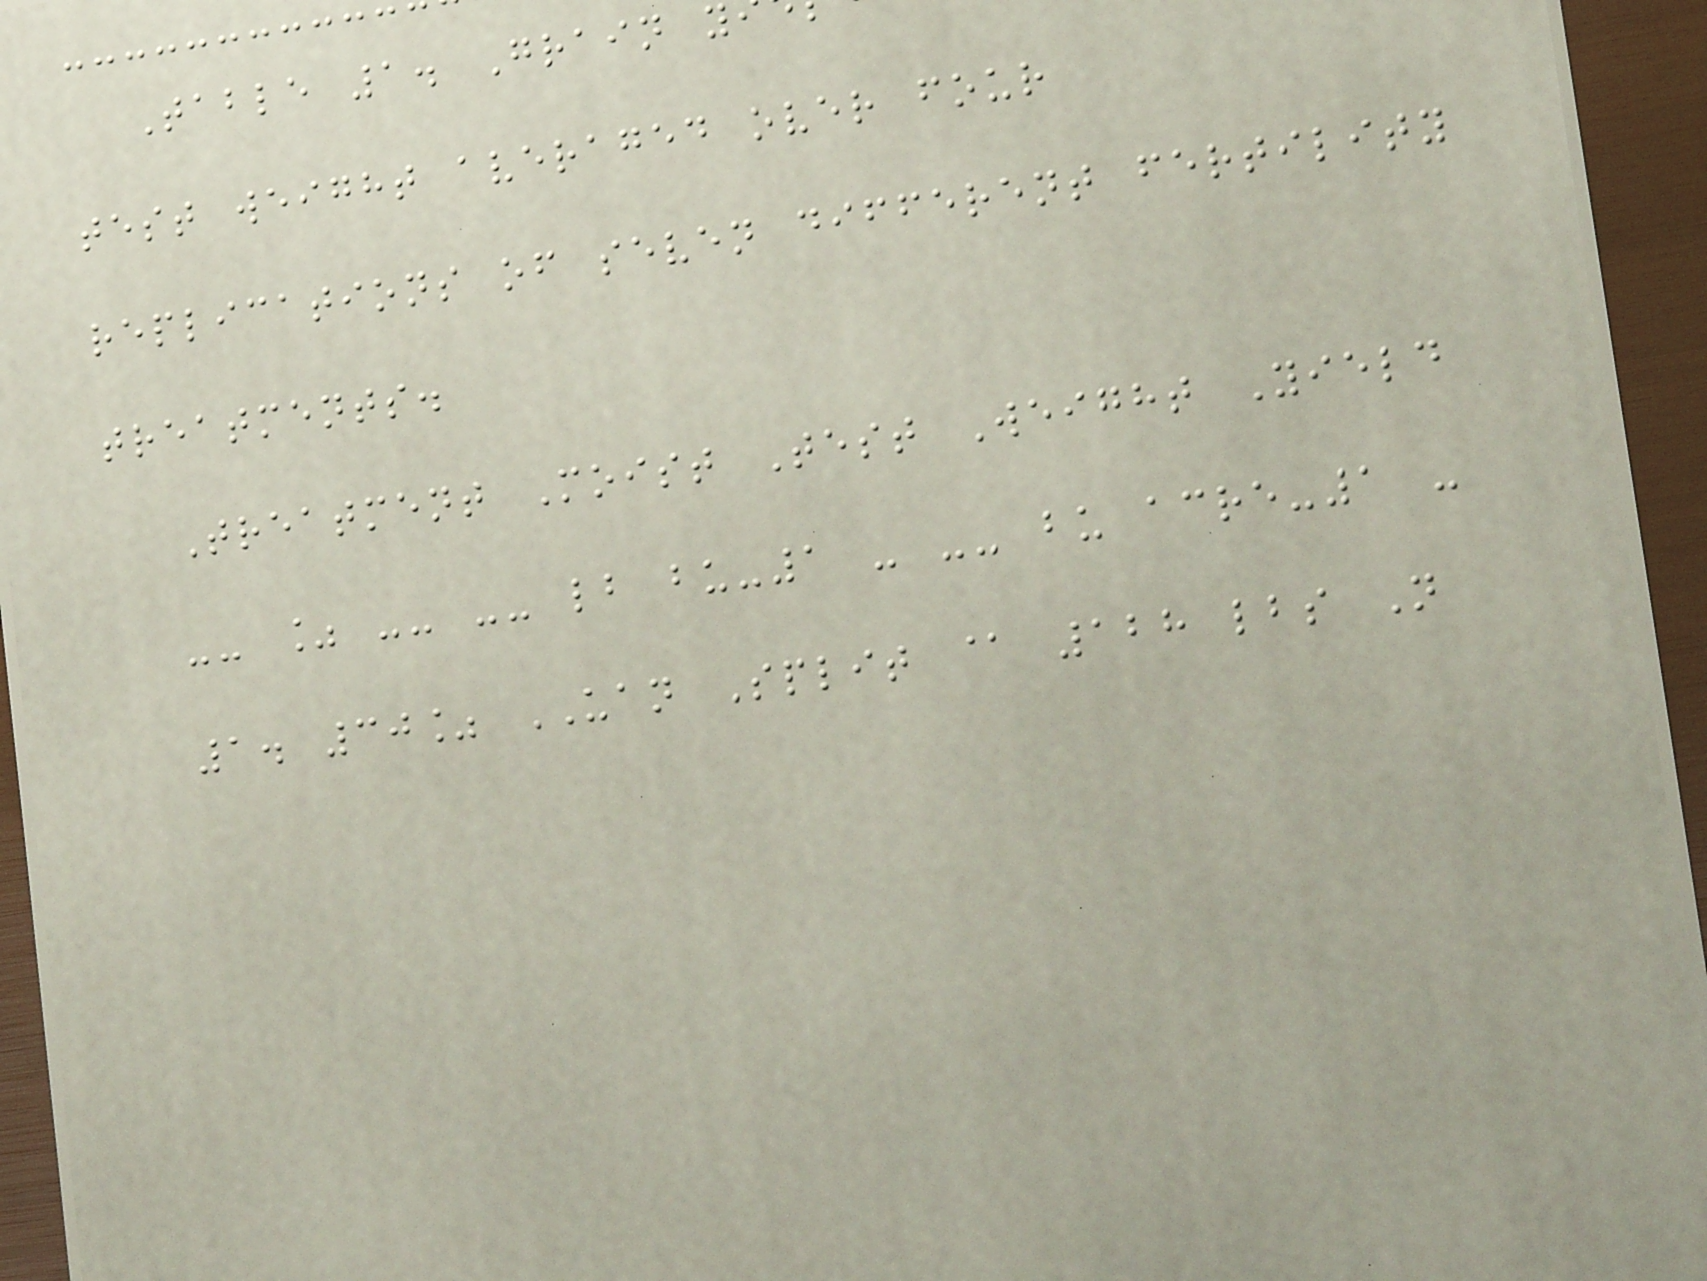Table 1. Grain y
test weight averaged over four
replications of seven different fertility
treatments.
Treatment Moist Test Weight Yield
-- % -- -- lb bu-1 - -- bu acre-1 -
1. 30% UAN Split @ 128 lbs N
